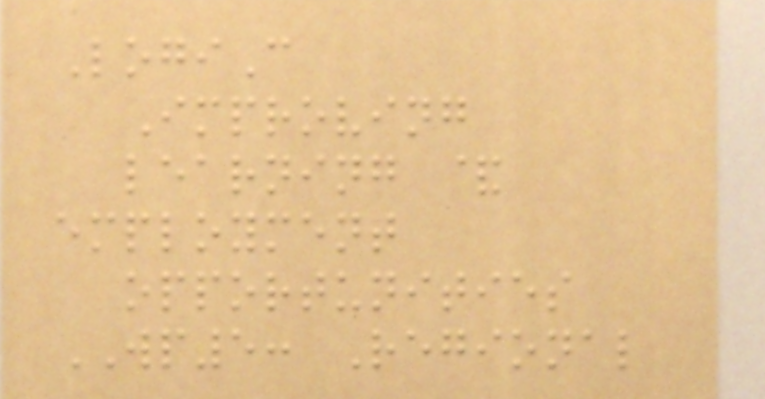LogiC
Improving
learning &
employment
opportunities
WP5: Regional
